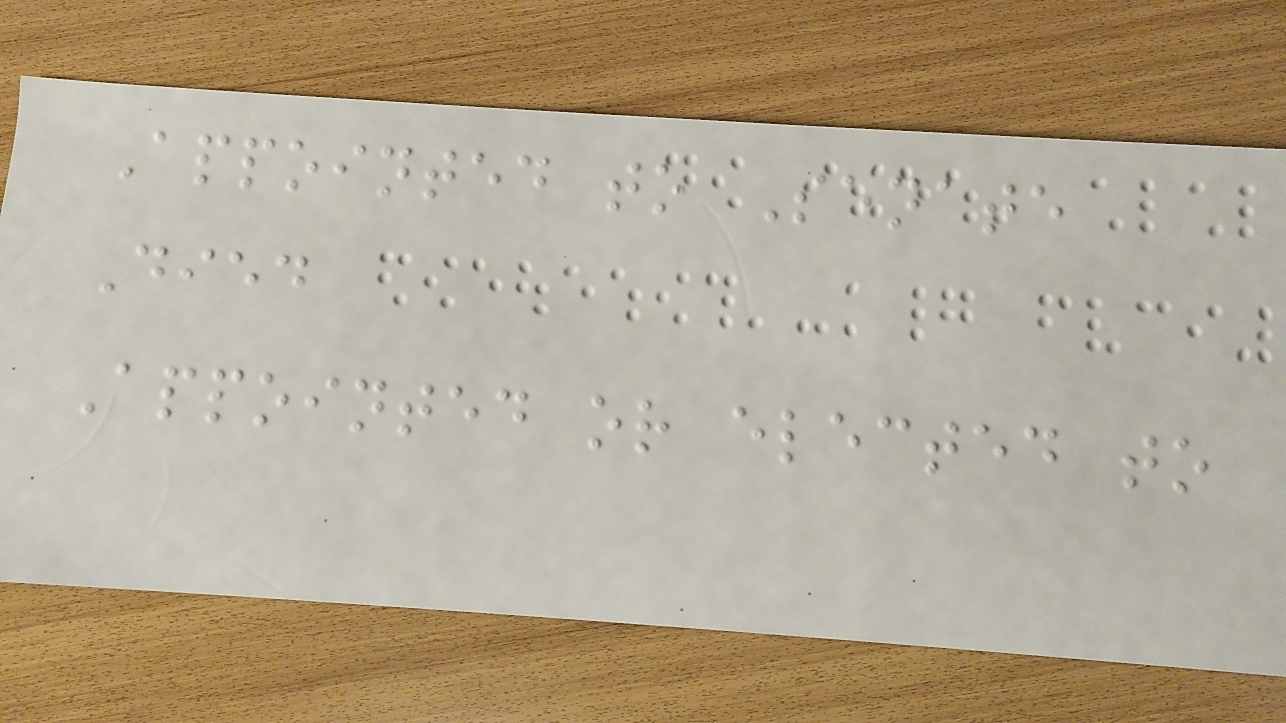Appointed to Senate
Died
Appointed or elected to
